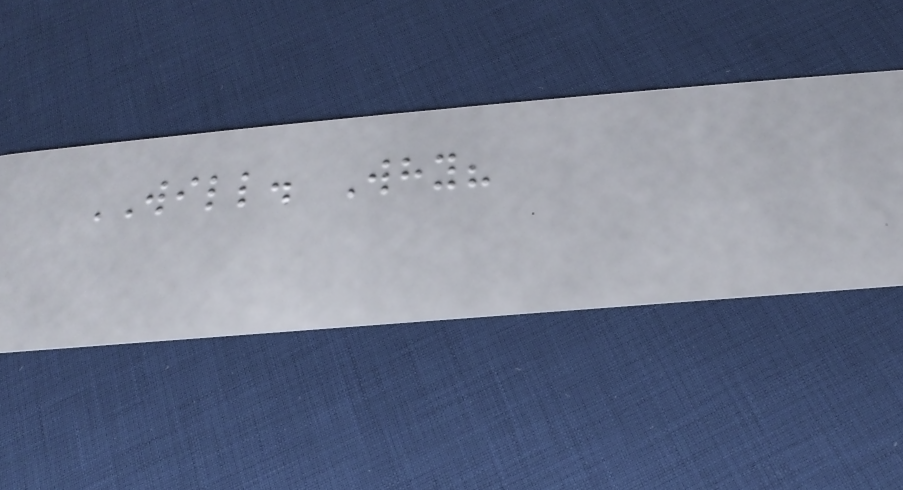WILL. Why?
